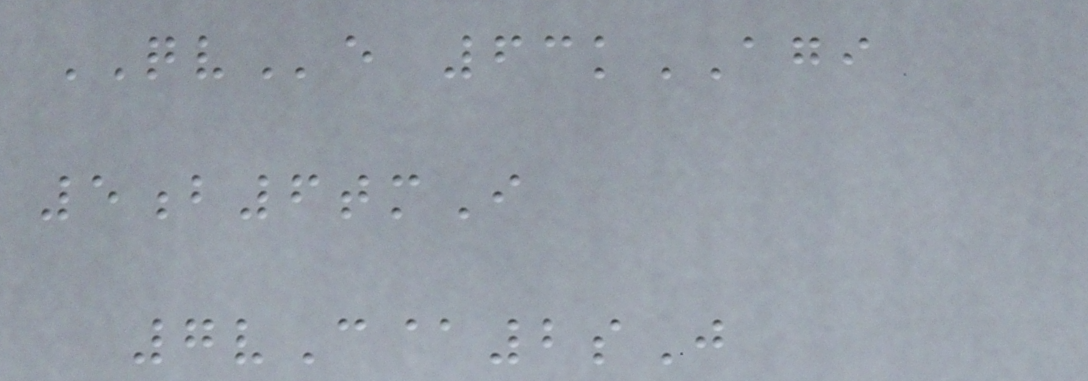QVe 63kAGI
5b6tmI
7vC@2sJ
